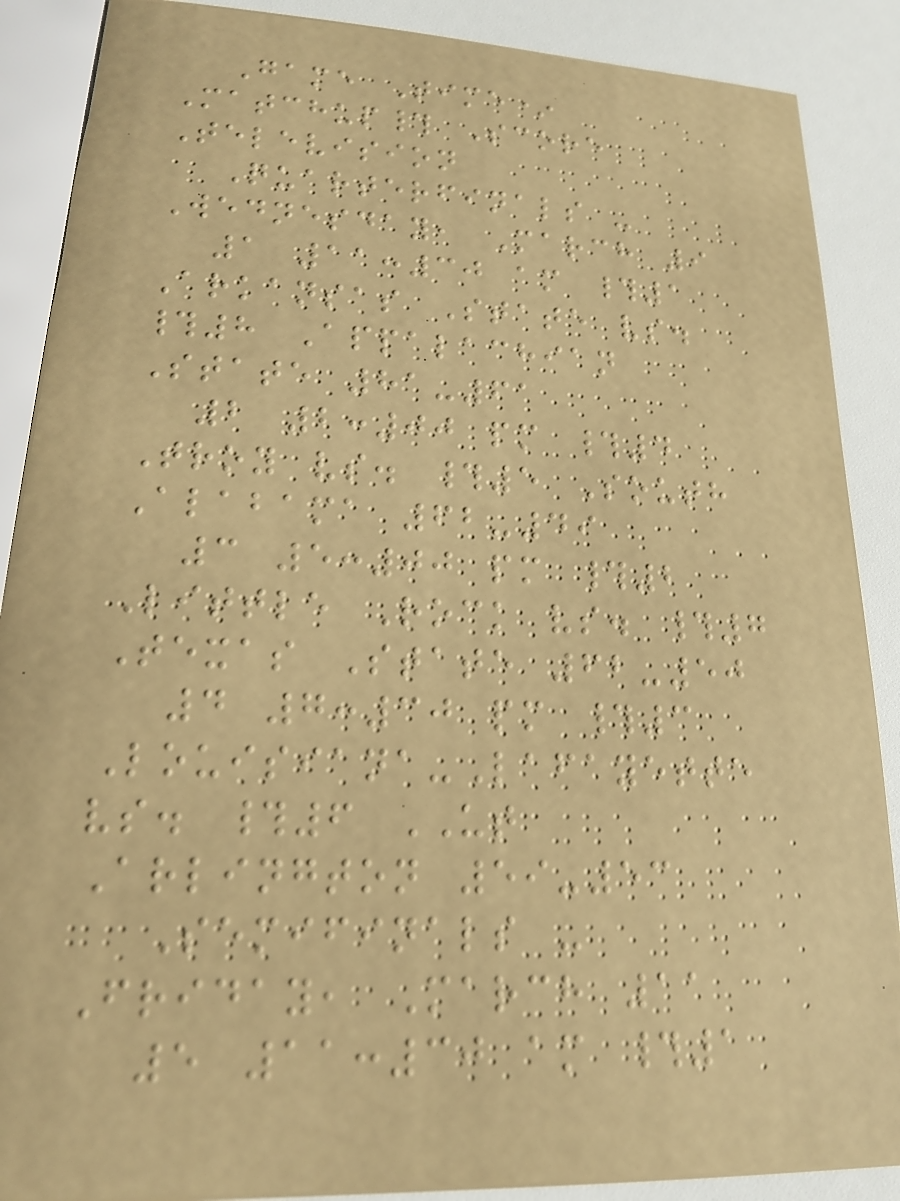Game Time*
Matchup# Score
Television
Quarterfinals -
Wednesday, March 9
1 11:30 am #1
Arkansas State vs.
#8 Appalachian
State 81-61
2 2:00 pm #4
Troy vs. #5 South
Alabama 62-49
3 5:00 pm #2
Little Rock vs. #7
Texas State 62-50
4 7:30 pm #3
Louisiana-Lafayette
vs. #6 UT
Arlington 59-53
Semifinals -
Friday, March 11
5 11:30 am #1
